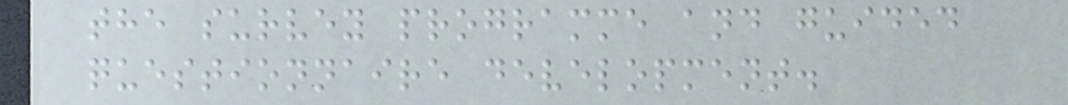the survey programme and guided
questionnaire development.
